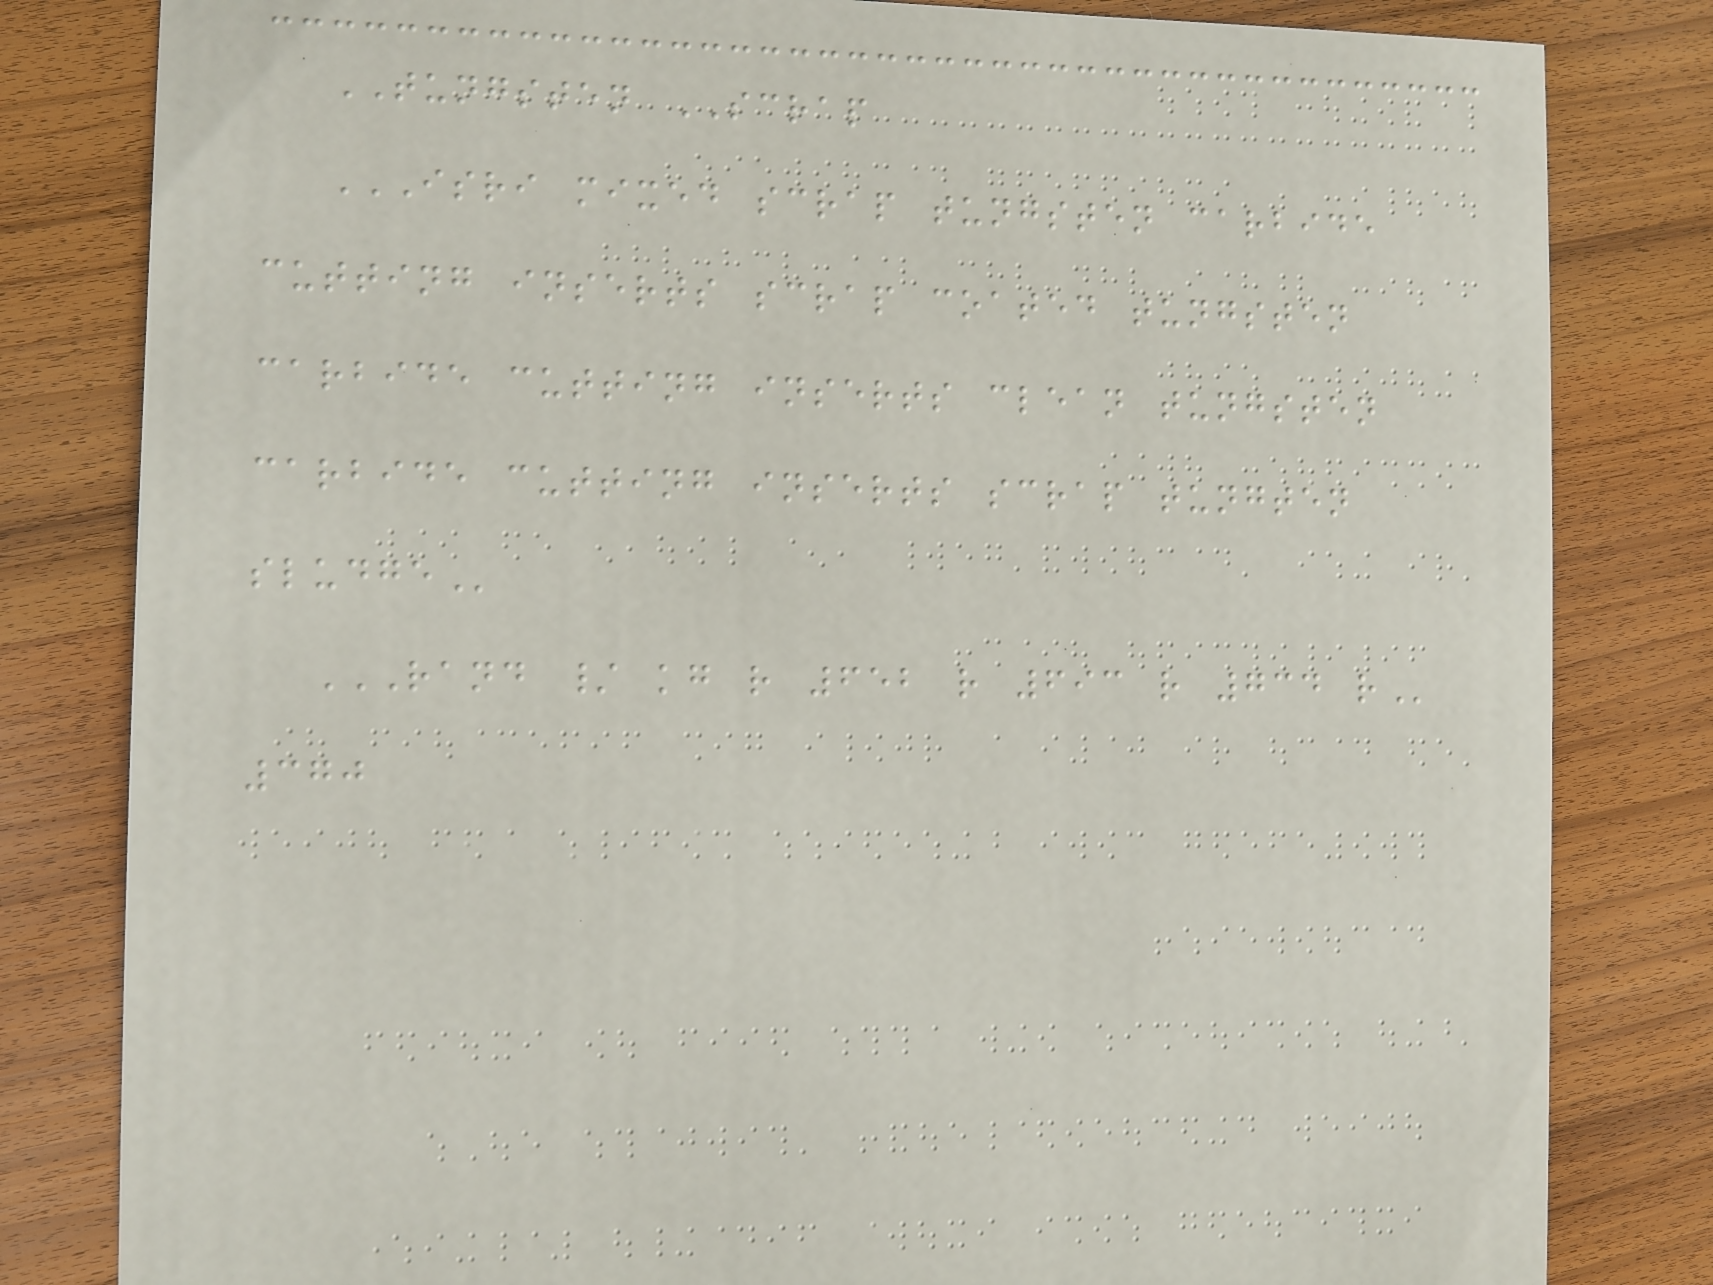TUNGSTEN SCRAP
ISRI MIXED SCRAP TUNGSTEN CARBIDE
CUTTING INSERTS SCRAP COATED TUNGSTEN
CARBIDE CUTTING INSERTS CLEAN TUNGSTEN
CARBIDE CUTTING INSERTS SCRAP TUNGTEN
SLUDGE
RAND / KG R 652 R 693 R 734 R
370
